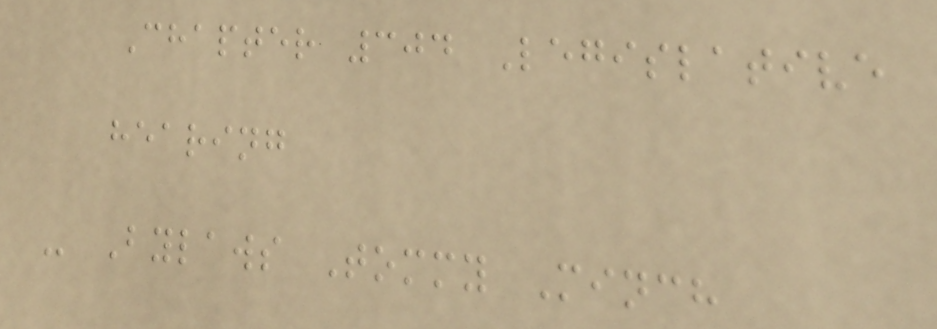Chapter 304 Legislative
hearing
- Bylaws Tommy Minch
